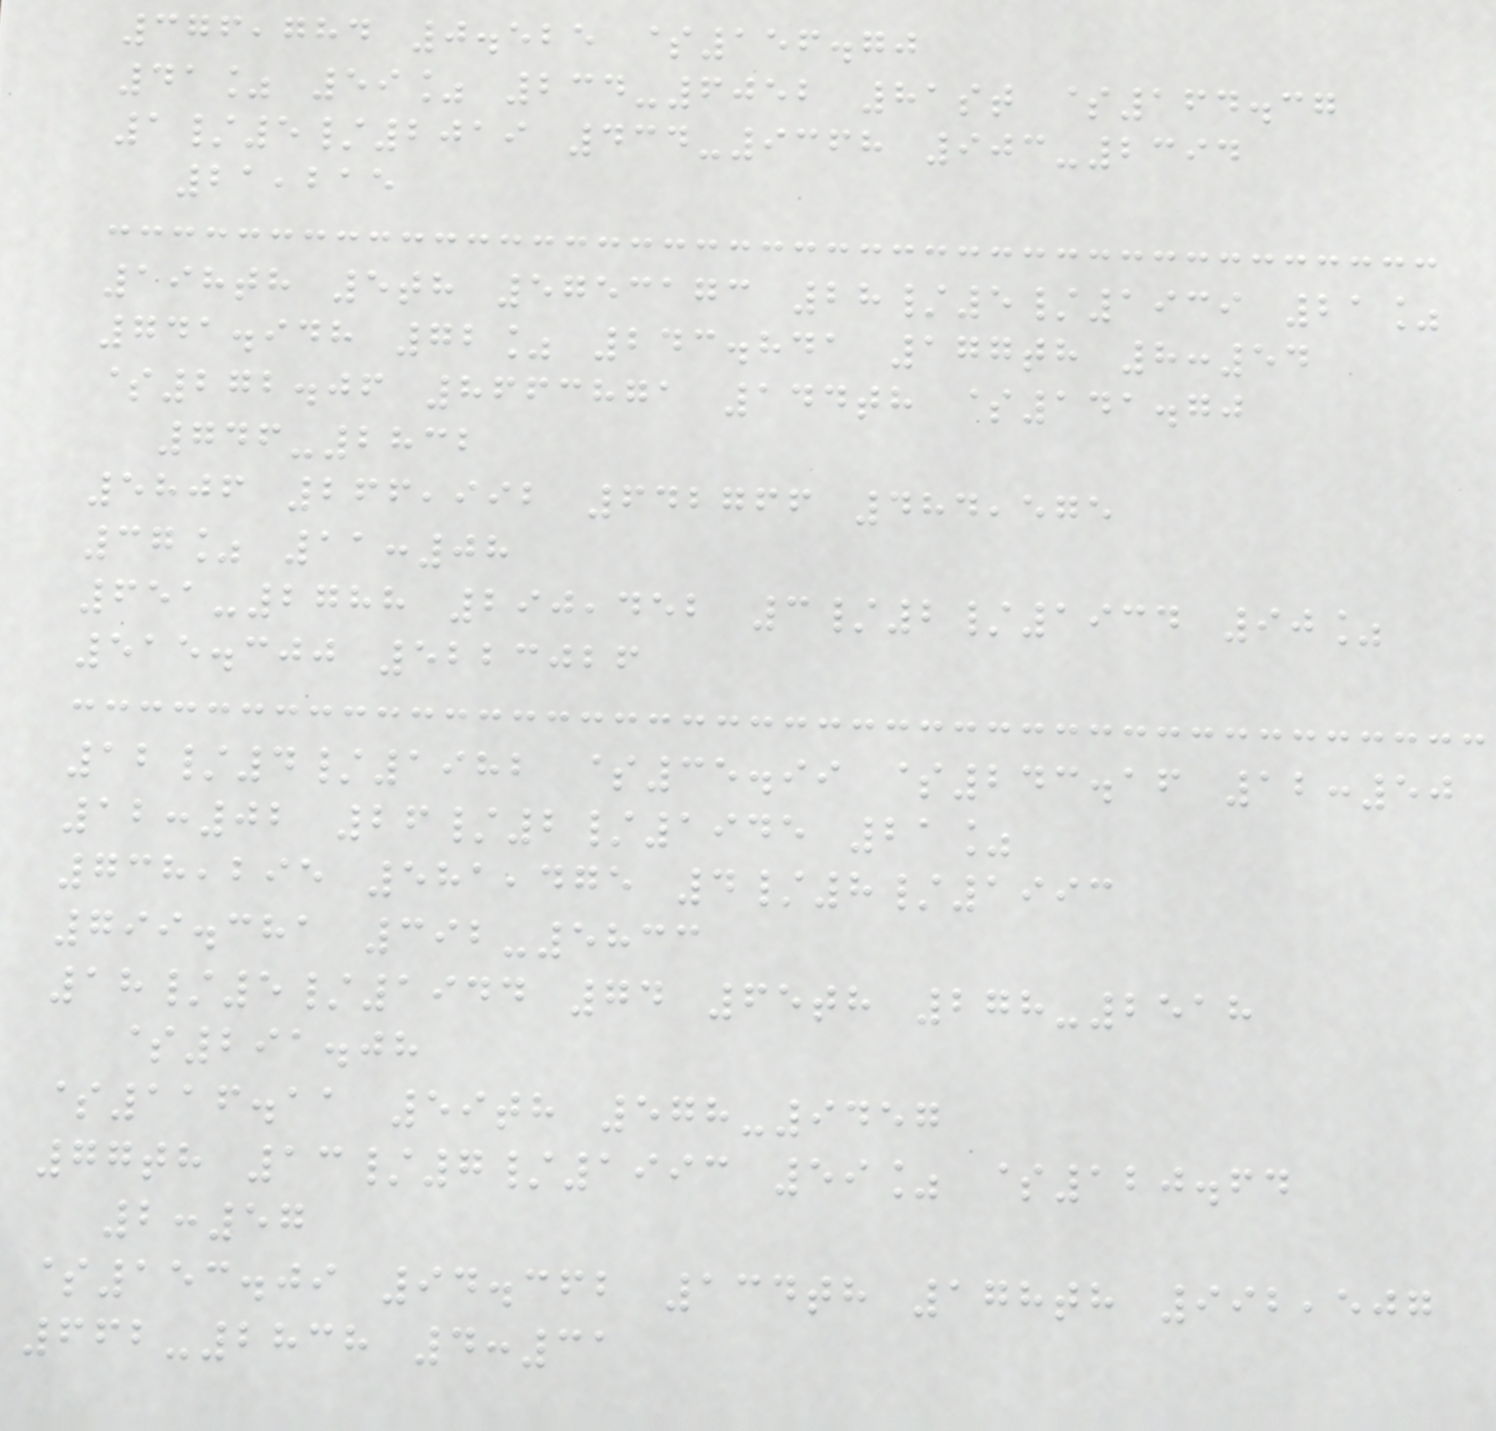376,784 0.525 $156.70
41% 59% 234-6052 81st $164.37
1/5/2019 434-9368 903-2394
21,215
198th 5th 5753173 28/5/1939 21%
741.948 72% 243.841 177th 8:54
$272.06 8663871 144th $141.70
746-2832
5806 266,992 642766 484,575
37% 11:08
651-2788 290,452 3/2/1934 90%
515.300 5223026
12/4/1982 $35.99 $243.16 12:50
12:02 26/2/1945 21%
738,295 581,475 4/8/1993
799.381 392-5833
18/5/1944 74 65th 278-2518
$291.08
$116.11 59th 578-9457
77th 13/7/1993 59% $120.64
2:57
$153.09 94.362 134th 178th 992,507
662-2838 4:31
